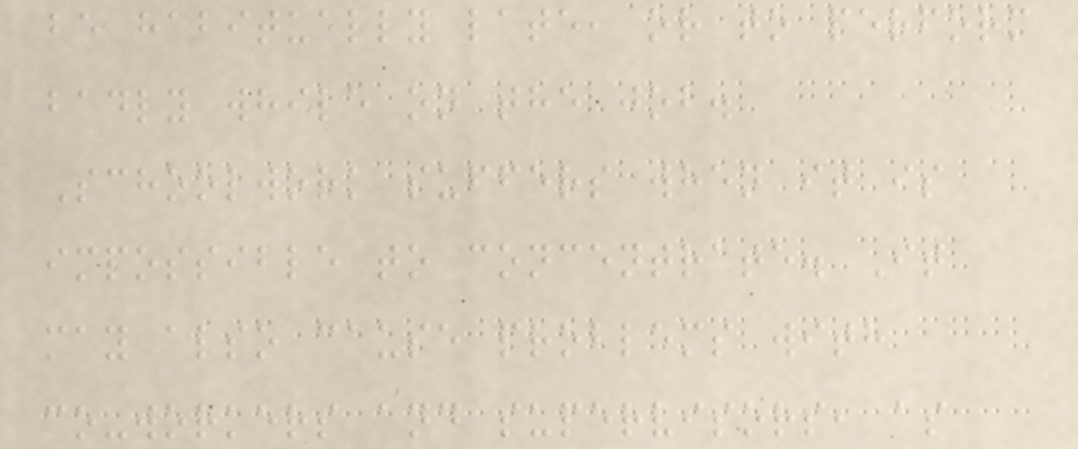be habitually late, or to perform
badly while on the job.
Schoolwork suffers when it is
impossible to concentrate. It
may also cause problems with
co-workers and supervisors, as
